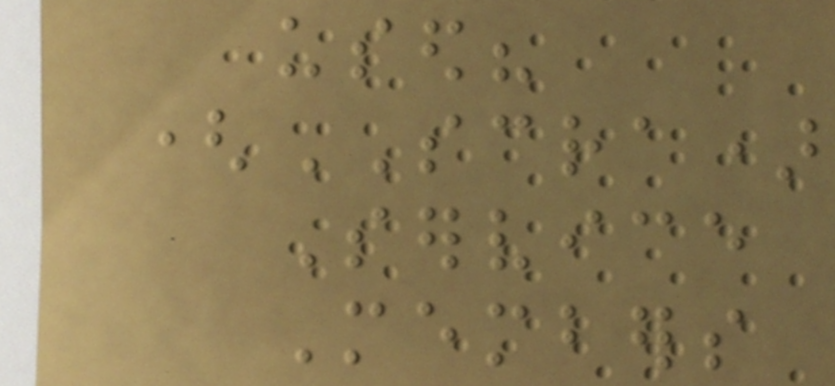used?
(SCRA)
Service
Members
